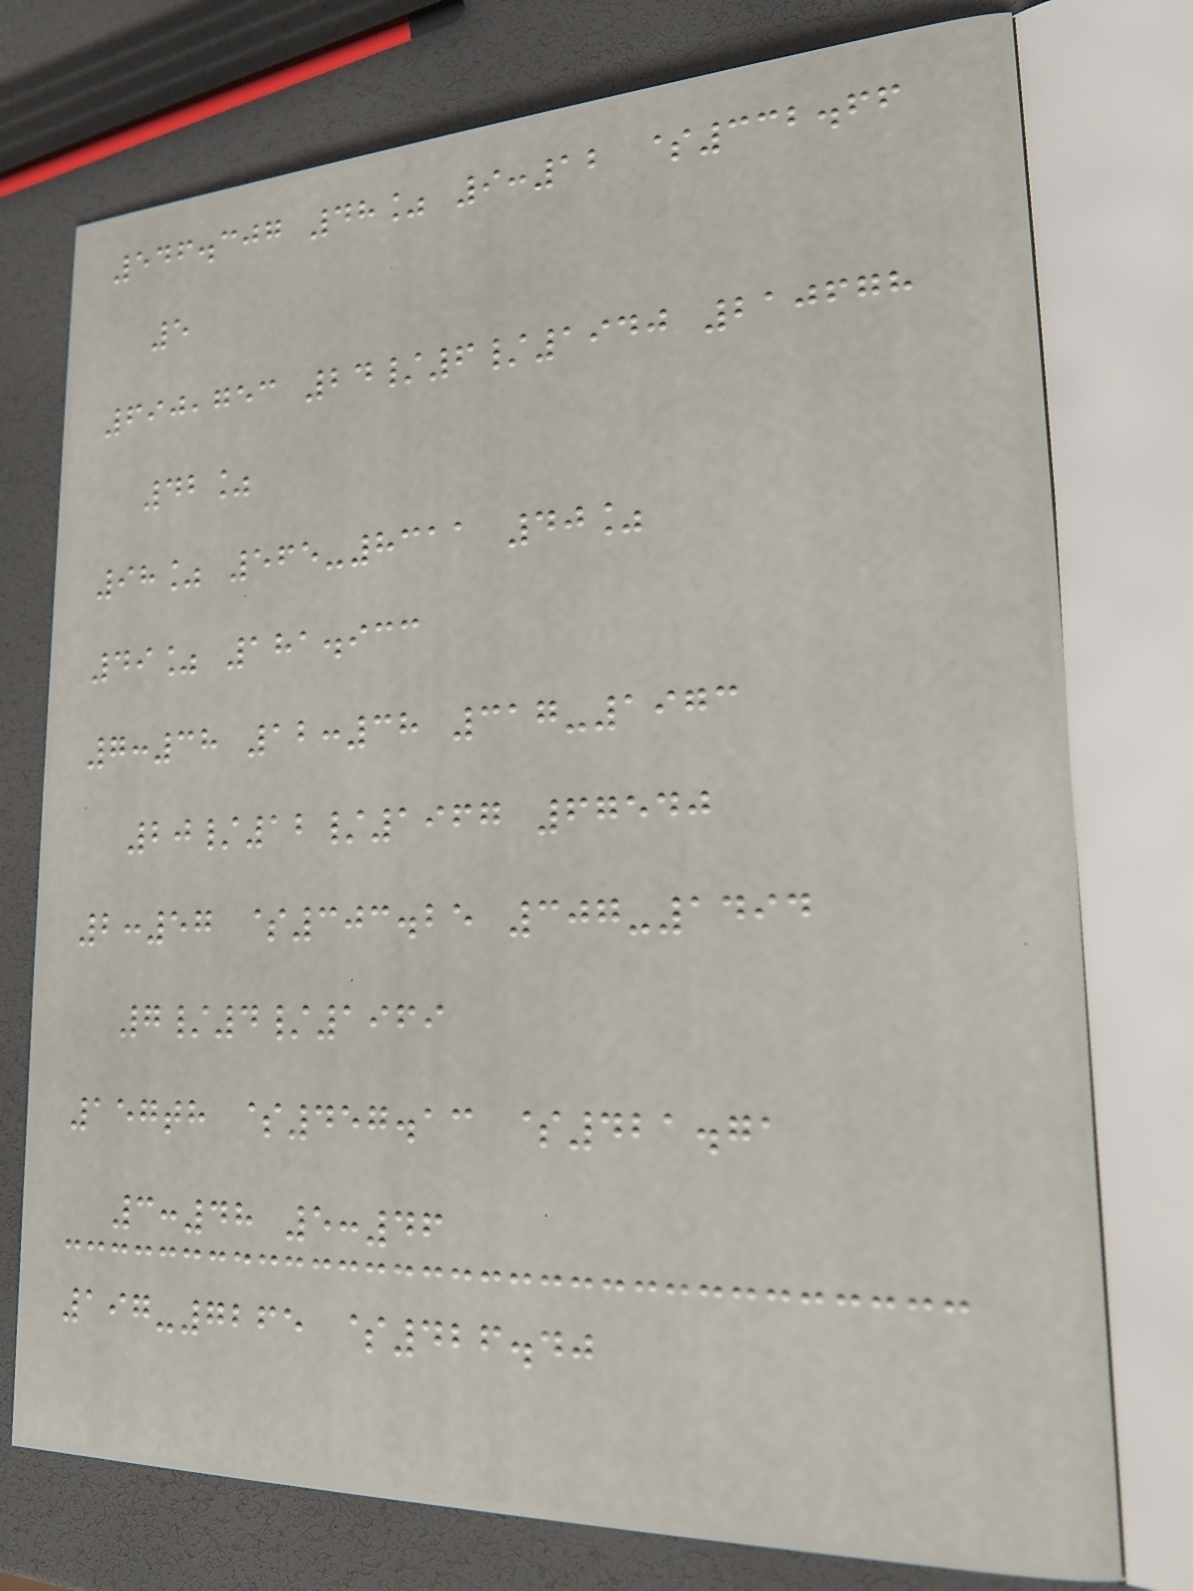546.307 48% 9:12 $332.66
5
690,753 24/6/1940 210678
42%
98% 565-8311 40%
49% 181.933
7:38 12:38 317-1973
20/12/1967 67540
2:57 $303.25 307-1494
7/4/1969
157th $457.13 $421.71
3:48 5:46
197-7265 $426.40
